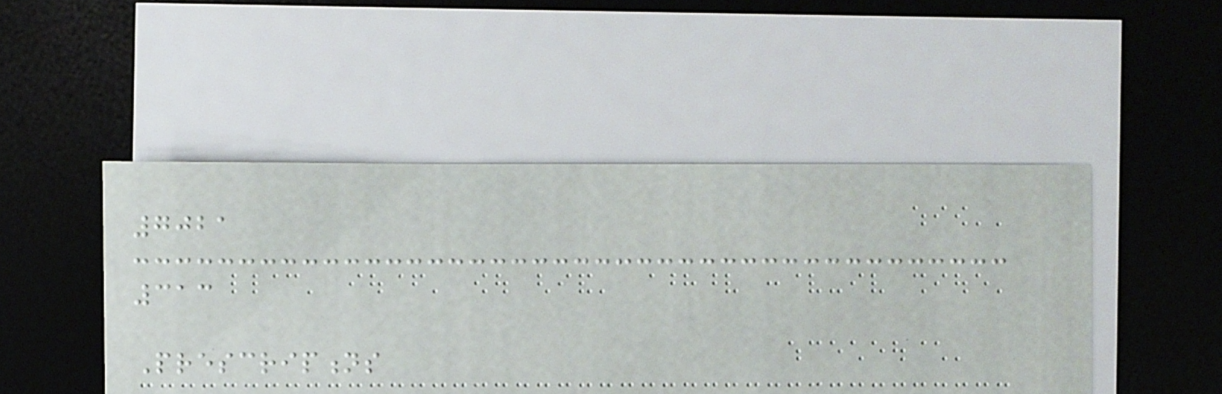7021
313
Prescriptions
